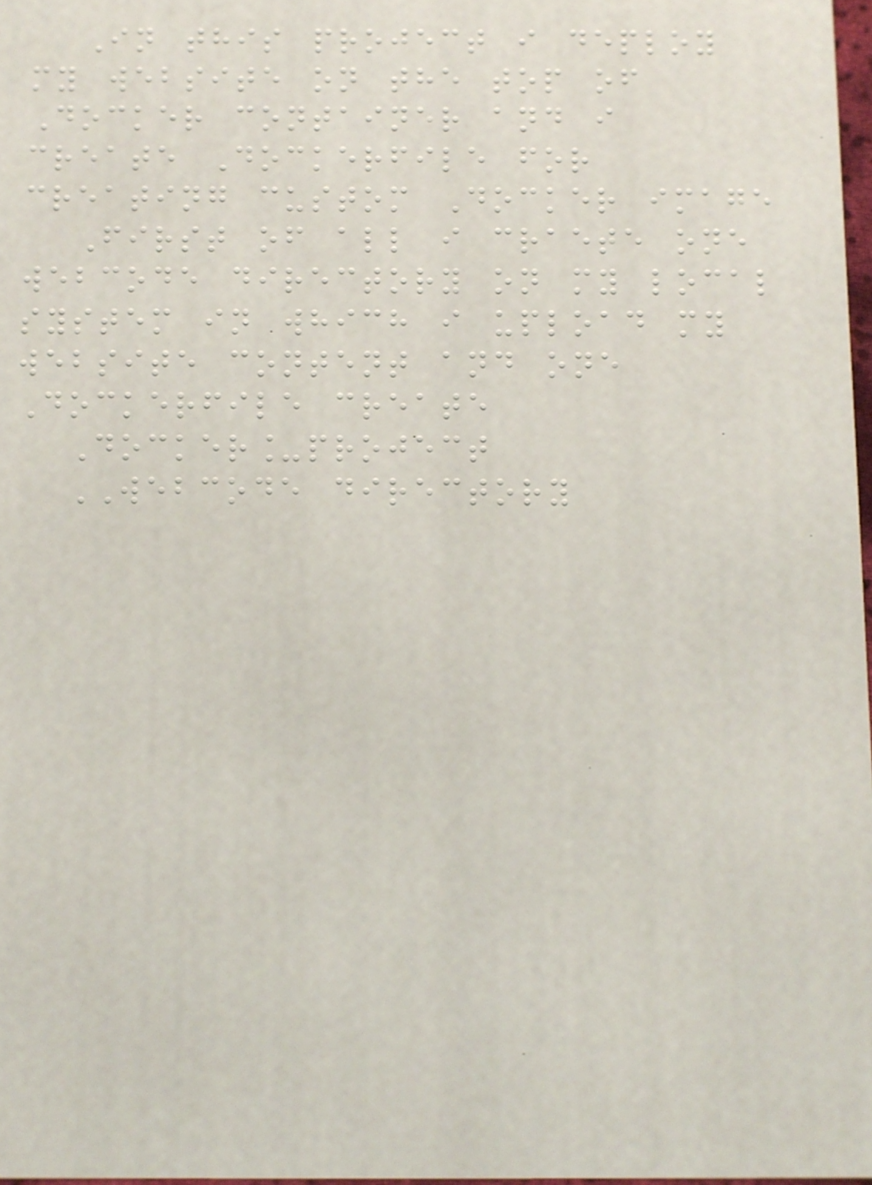In this project i deploy
my website on the top of
Docker container and i
create Dockerfile for
creating custom Docker image
First of all i craete one
webcode directory on my local
system in which i upload my
website content and one
Dockerfile create
Docker_project
WEBCODE directory
